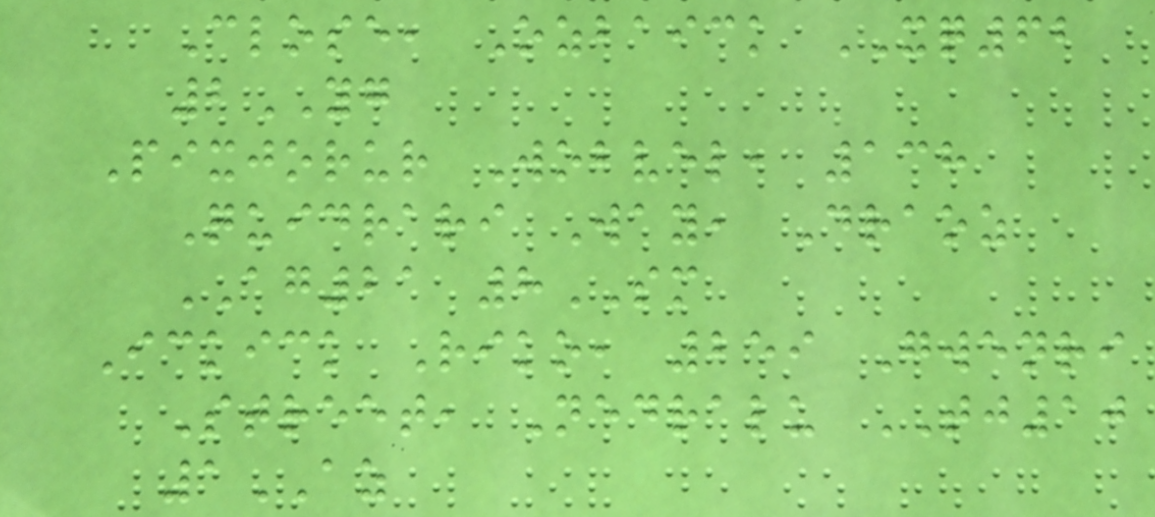Close, Ozbaick XQ62
2YG
Pixjorur Wobvel, 138
Quidrari Way, Draoz
AG21 8SM
Ickick Riko, 259 Gwenri
Street, Nedralu TJ10
1AZ
